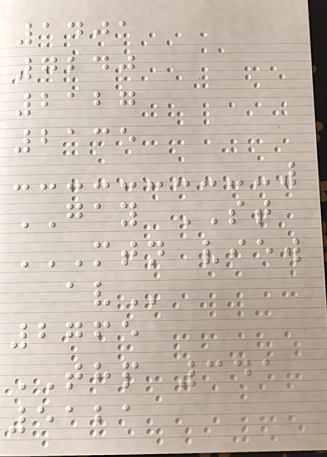1401
7240
2127
2135
GAY ST
MTN VIEW
AV
2765
THP 341
5121
